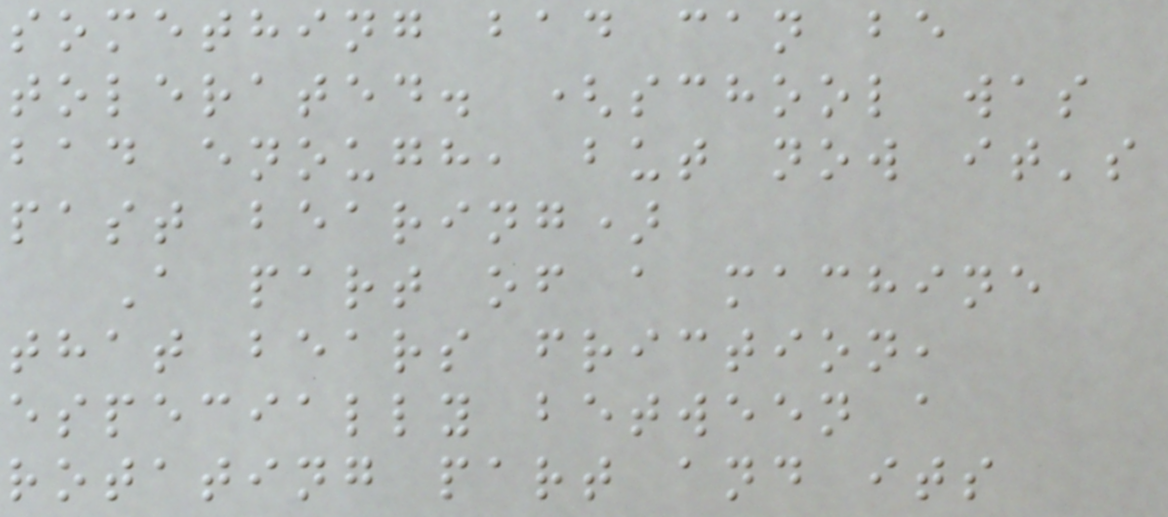something bad can be
tolerated. (school was
bad enough, but now it's
past bearing)
A part of a machine
that bears friction,
especially between a
rotating part and its
